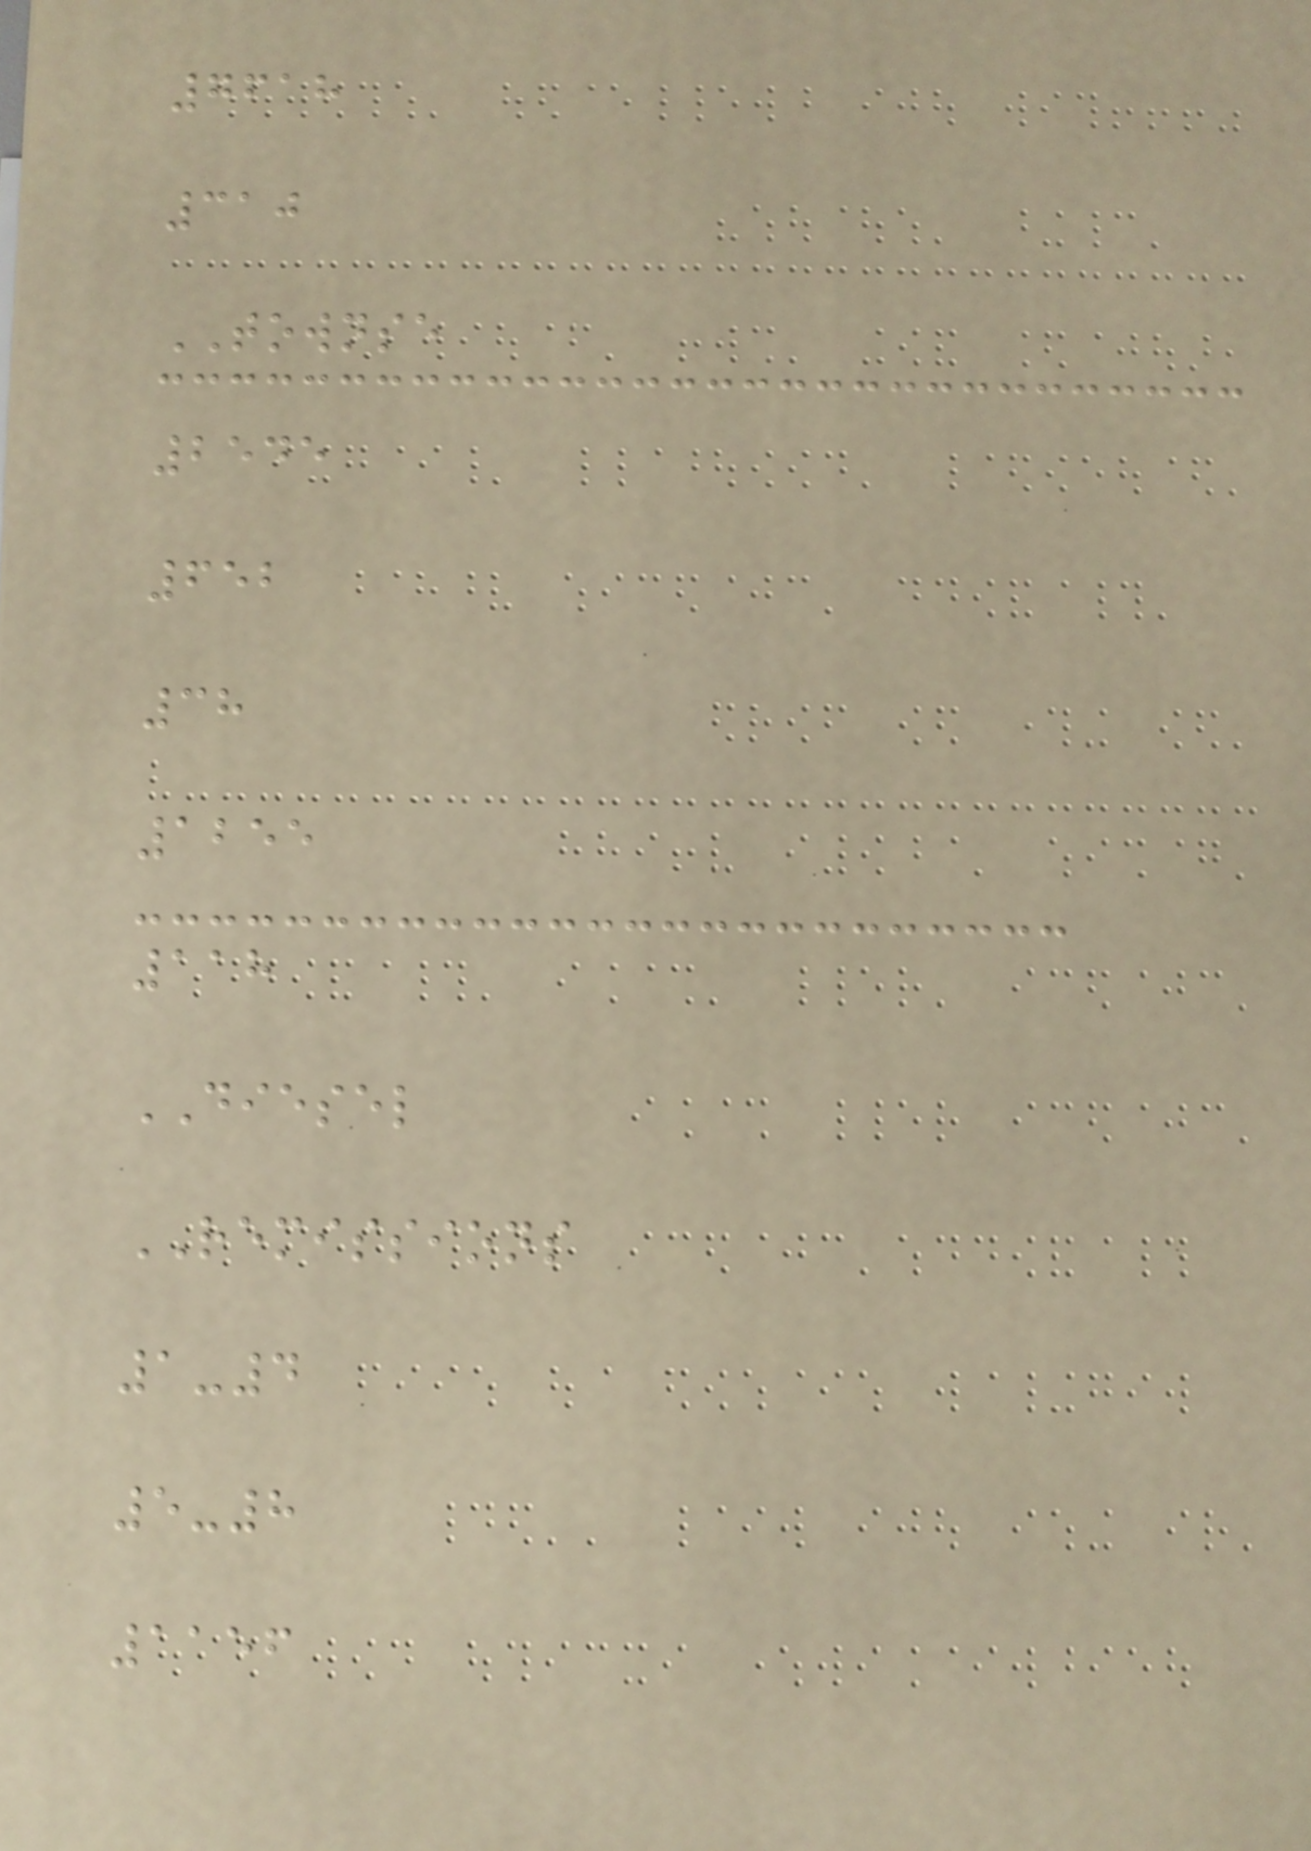7618
310
TOWNSE
2545
652
38
1255
118
DIESEL
REMISSIONS
1-4
5-8
1156
